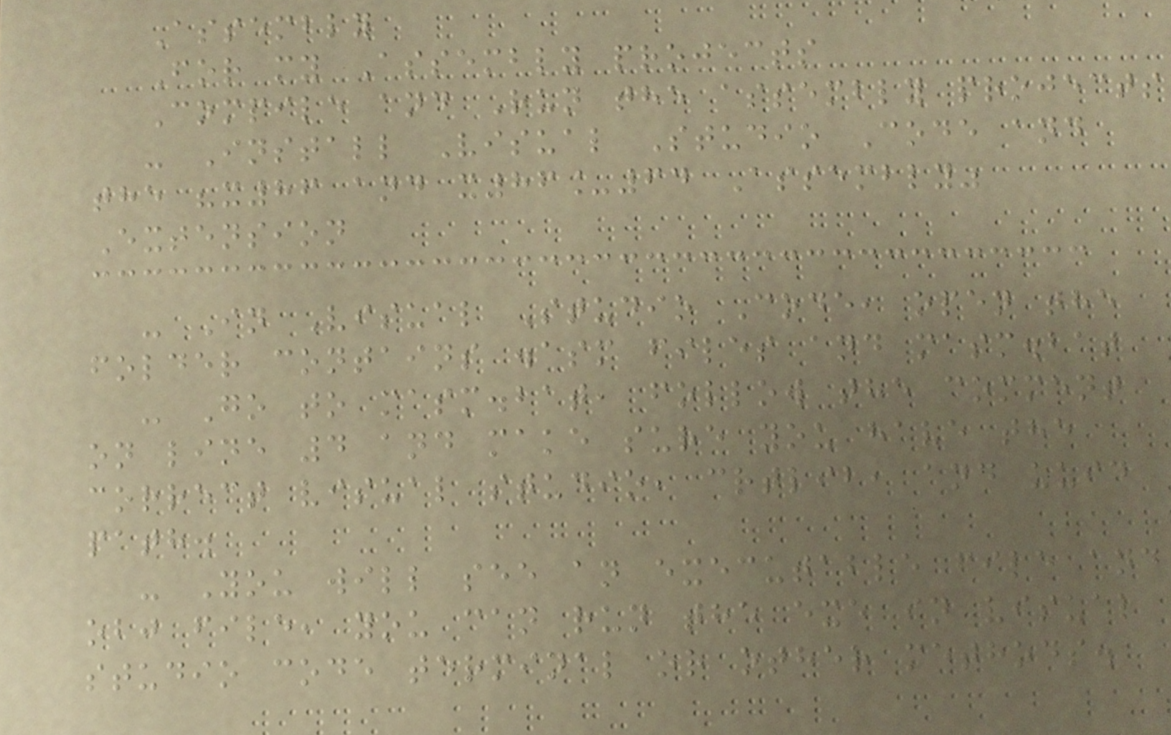Assembly
For my Assembly projects
Compile and Run the assembly projects
- Install Visual Studio Code and
the "x86 and x86_64 Assembly"
Extension
- In Visual Studio Code, open the
folder contains .asm files and masm.bat
- Go to masm.bat, follow the comment
on line 4 and make sure you have the
correct visual studio, crtlib, and uuid
path.
- You will see an executable file and
obj file, you can run the exe in visual
studio code terminal or other methods.
